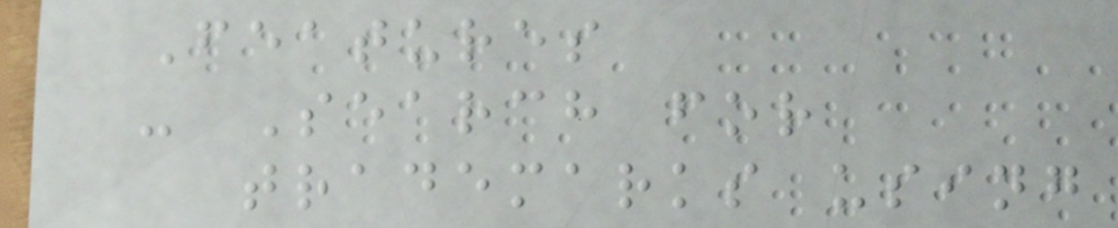Features
- Search for
trademarks using
